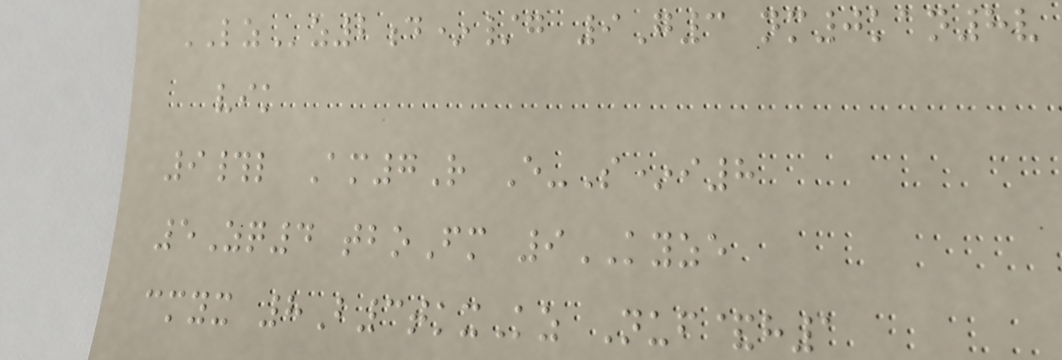LZz2d*/g 9G3 nm0kan8v
vik
9#l Am7R E-S*i8
5Zq4 tboFm 9KYZE
cmyx 8B3tkxKz Nuf&h1
